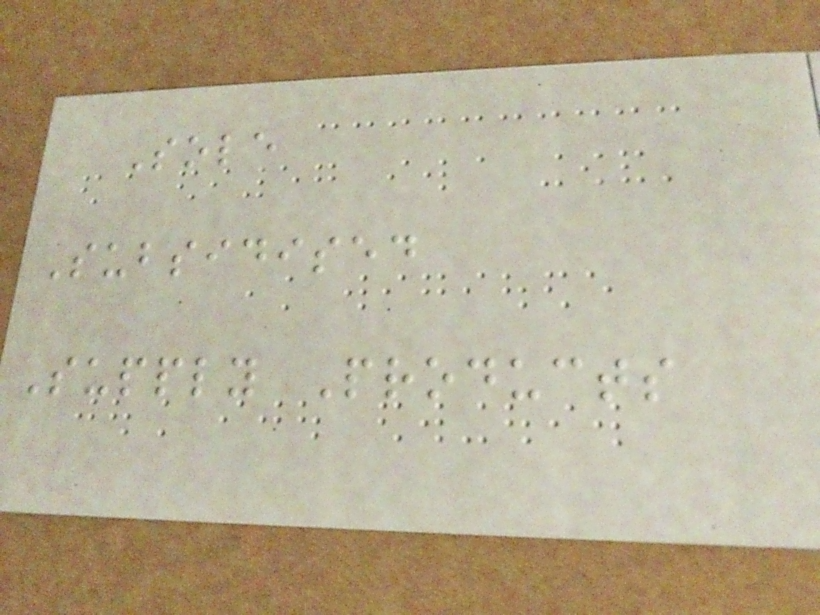Sole
Subsidised
Supply Products
